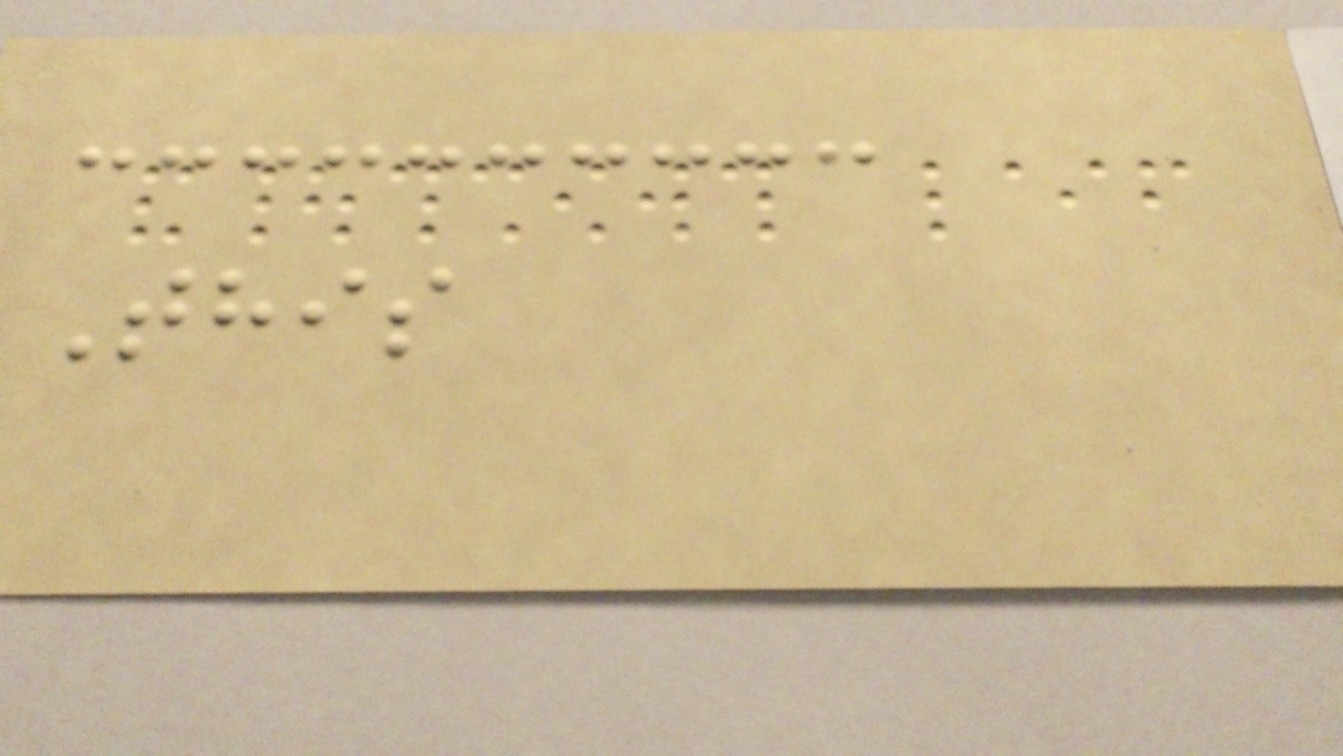This
